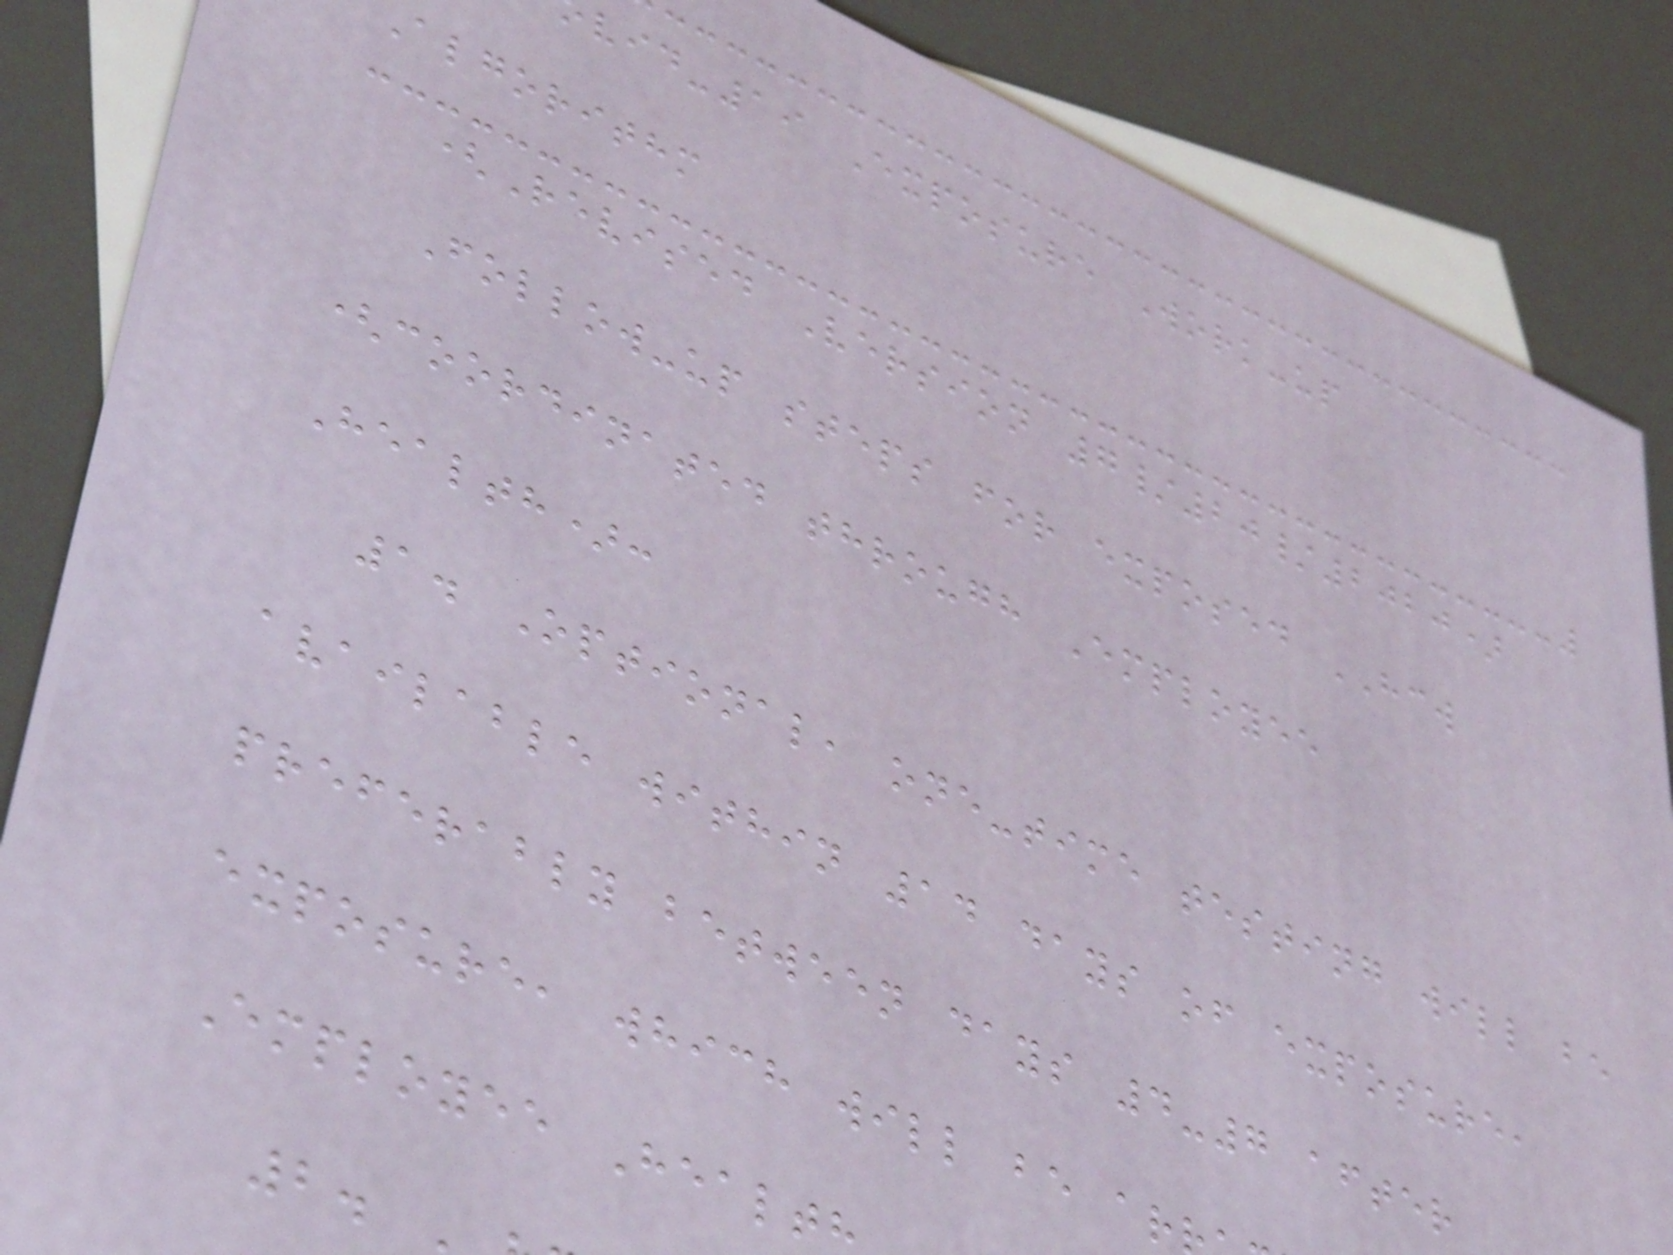vid-19 Exposure Work-up
algorithm
(Revised Version 7/20/2020)
Follow-up steps for exposed HCW
(coordinated through Employee
Health):
1. Optional, one-time testing will be
available within 14 days of exposure,
preferably between days 4-7 after
exposure, which will be ar
Employee Healt
